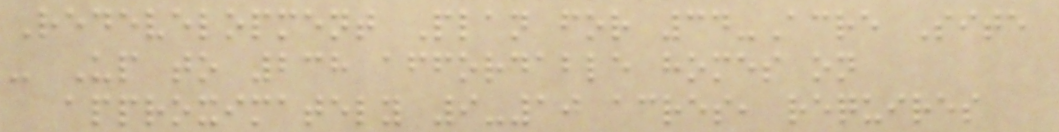Redevelopment Plan for 34-Acre Site
- Up to 238 affordable homes on
approximately 9-10 acres, requires
